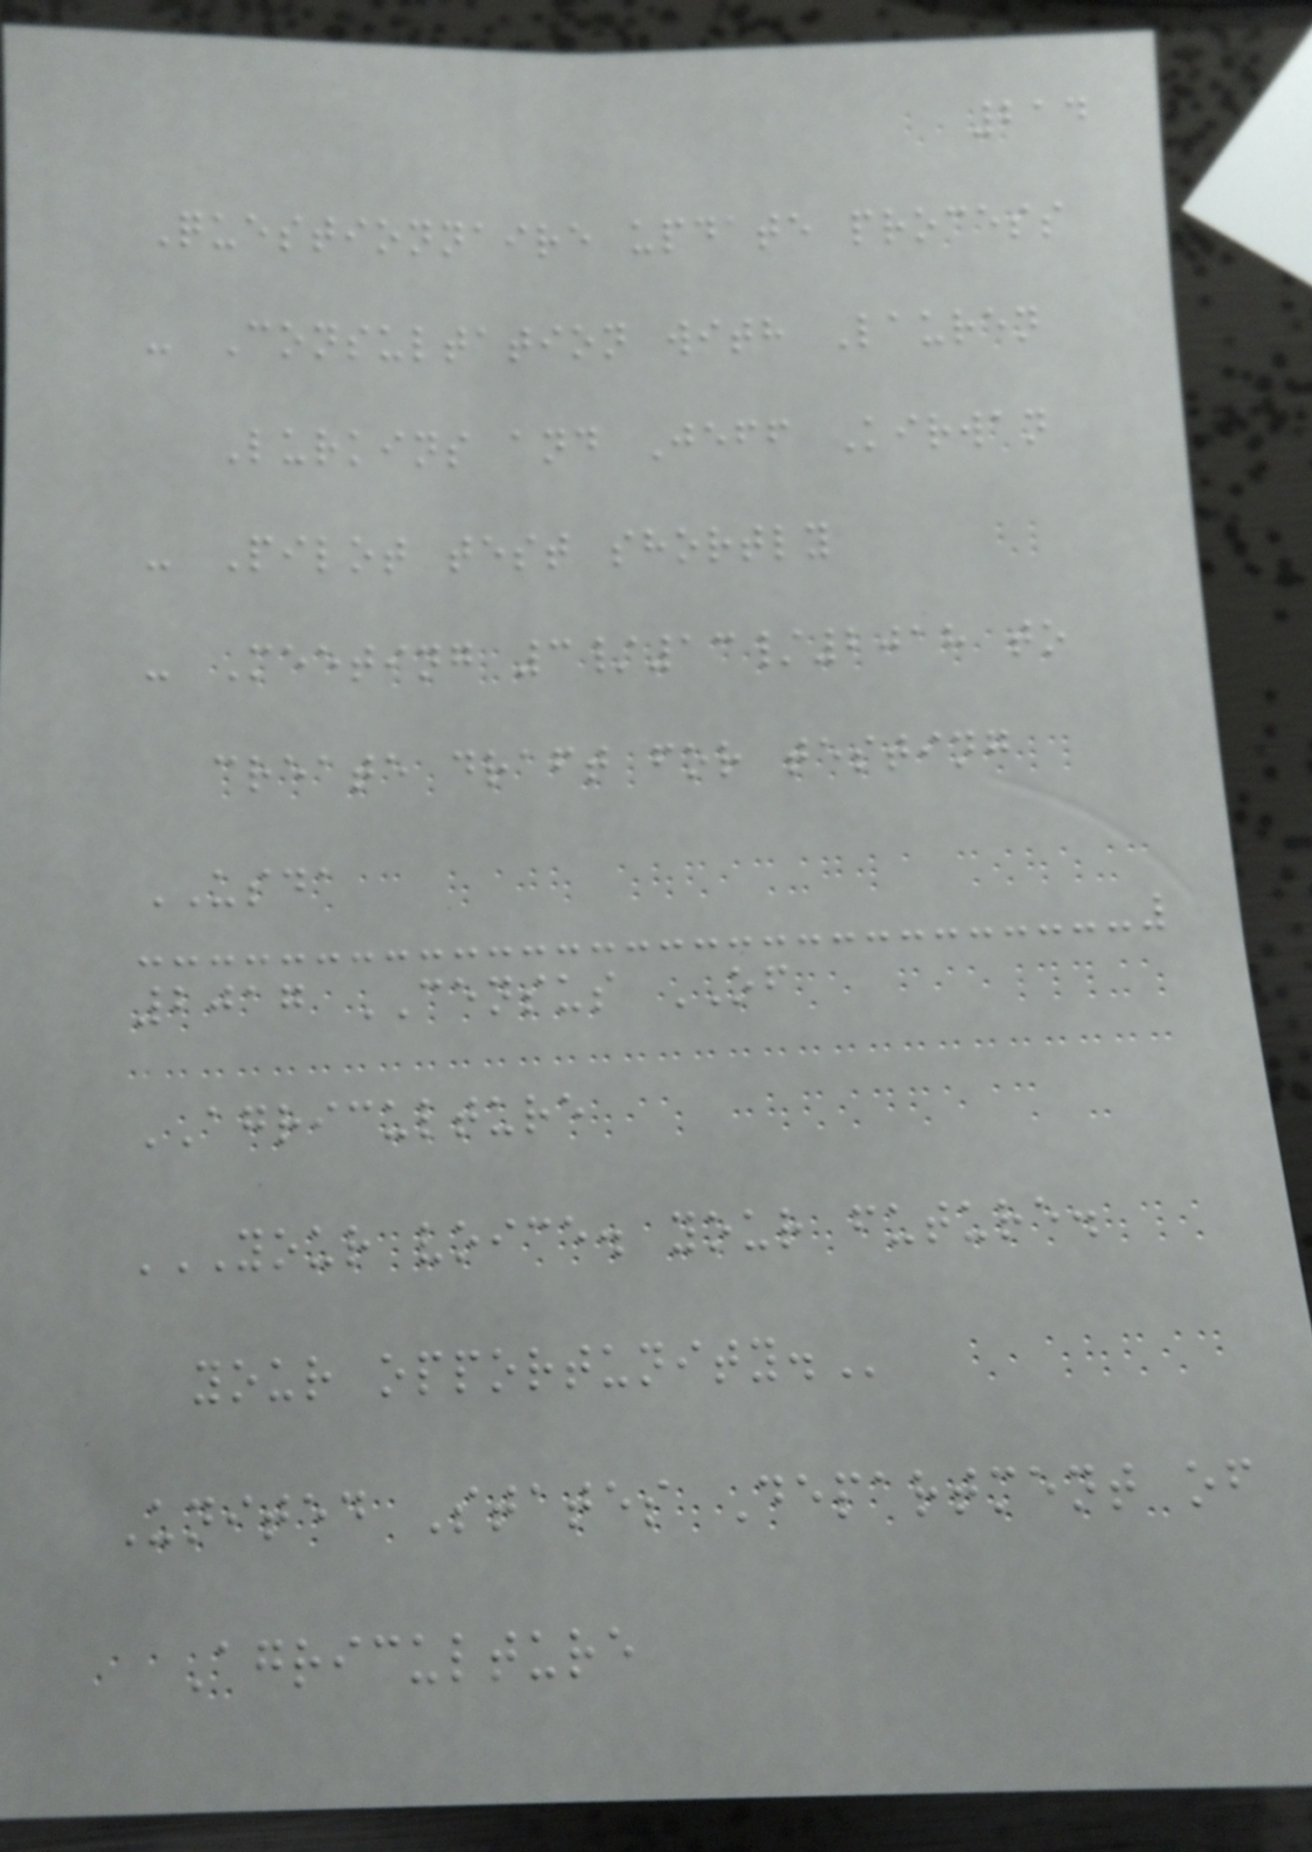214
Questionnaire update process
- Consultation with Lauren
Lurkins and Jeff Kirwan
- Pilot test shortly
- Meeting 3/13/2018 to
create draft for testing
USDA
2017 CENSUS OF
AGRICULTURE
YOUR VOICE. YOUR FUTURE.
YOUR OPPORTUNITY.
United States Department of
Agriculture
